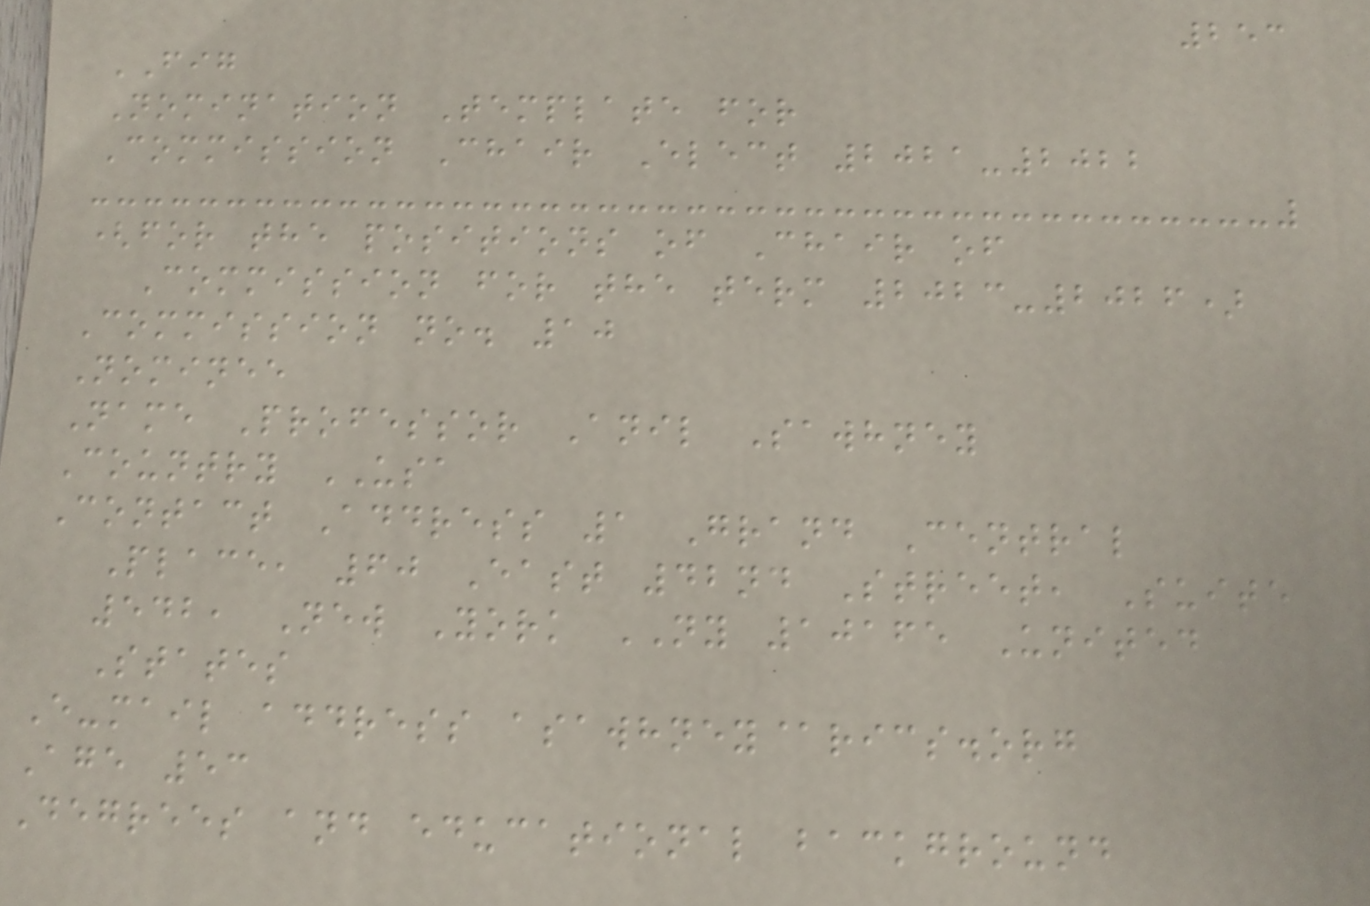253
FIG
Nomination Template for
Commission Chair Elect 2021-2022
(for the positions of Chair of
Commission for the term 2023-2026)
Commission no. 10
Nominee
Name Professor Anil Sawhney
Country USA
Contact Address 1 Grand Central
Place, 60 East 42nd Street, Suite
542, New York NY 10165 United
States
E-mail address asawhney@rics.org
Age 53
Degrees and educational background
